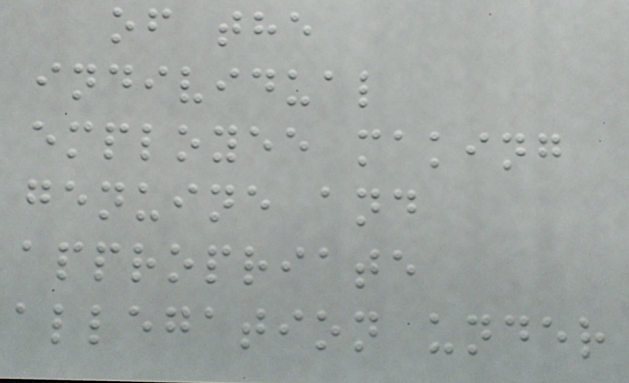of the
individual
employee making
genuine and
appropriate
allegation under
